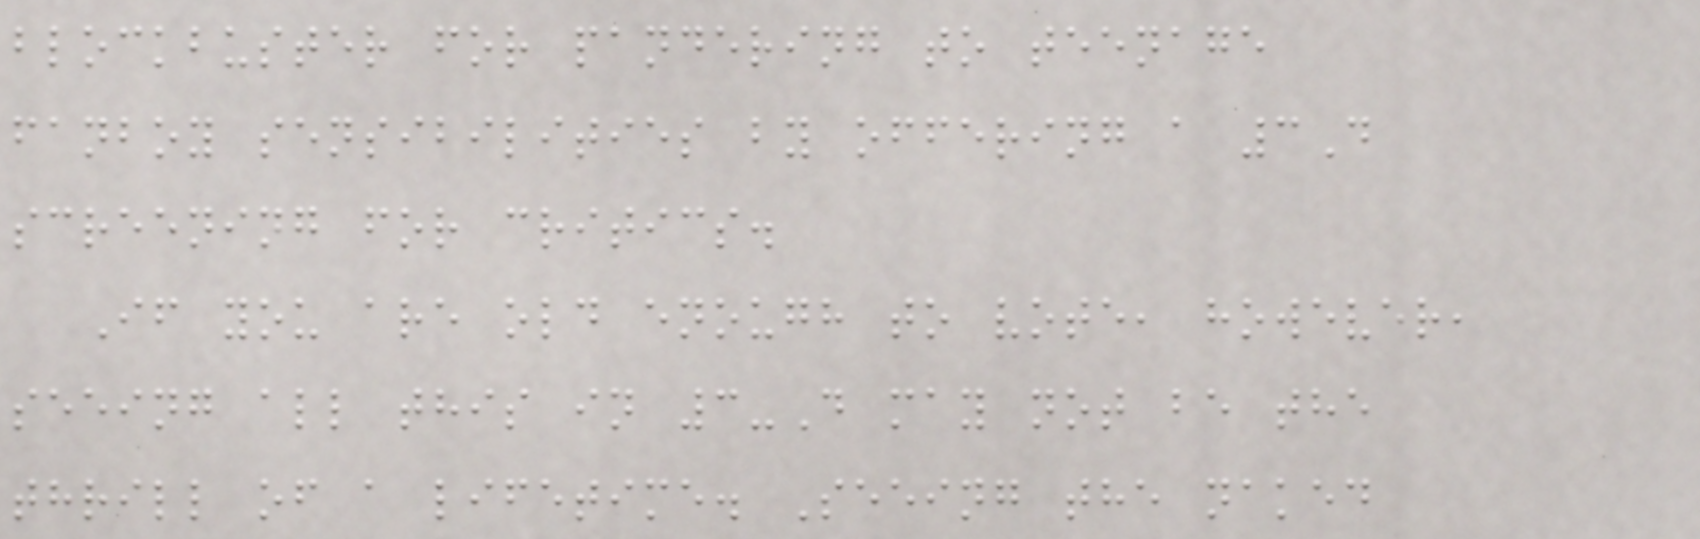blockbuster for pandering to teenage
fanboy sensibilities by offering a 3D
screening for critics.
If you are old enough to vote, however,
seeing all this in 3-D may not be the
thrill of a lifetime. Seeing the naked
